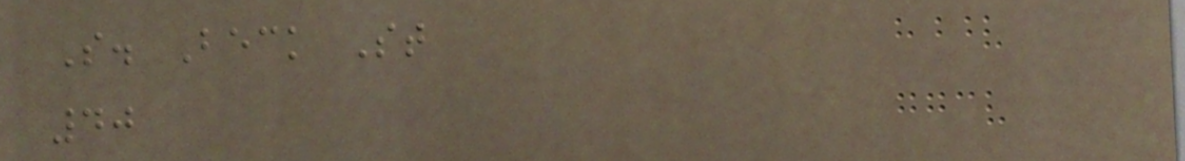S. Beck St
40
